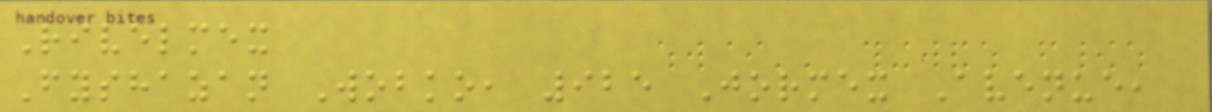Rivelmex
Fyshazan Wobko, 925 Jormex Avenue,
